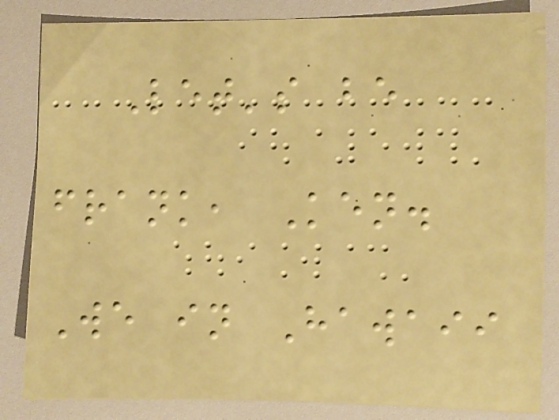Let's be
frank, Ken.
We in Hawaii
